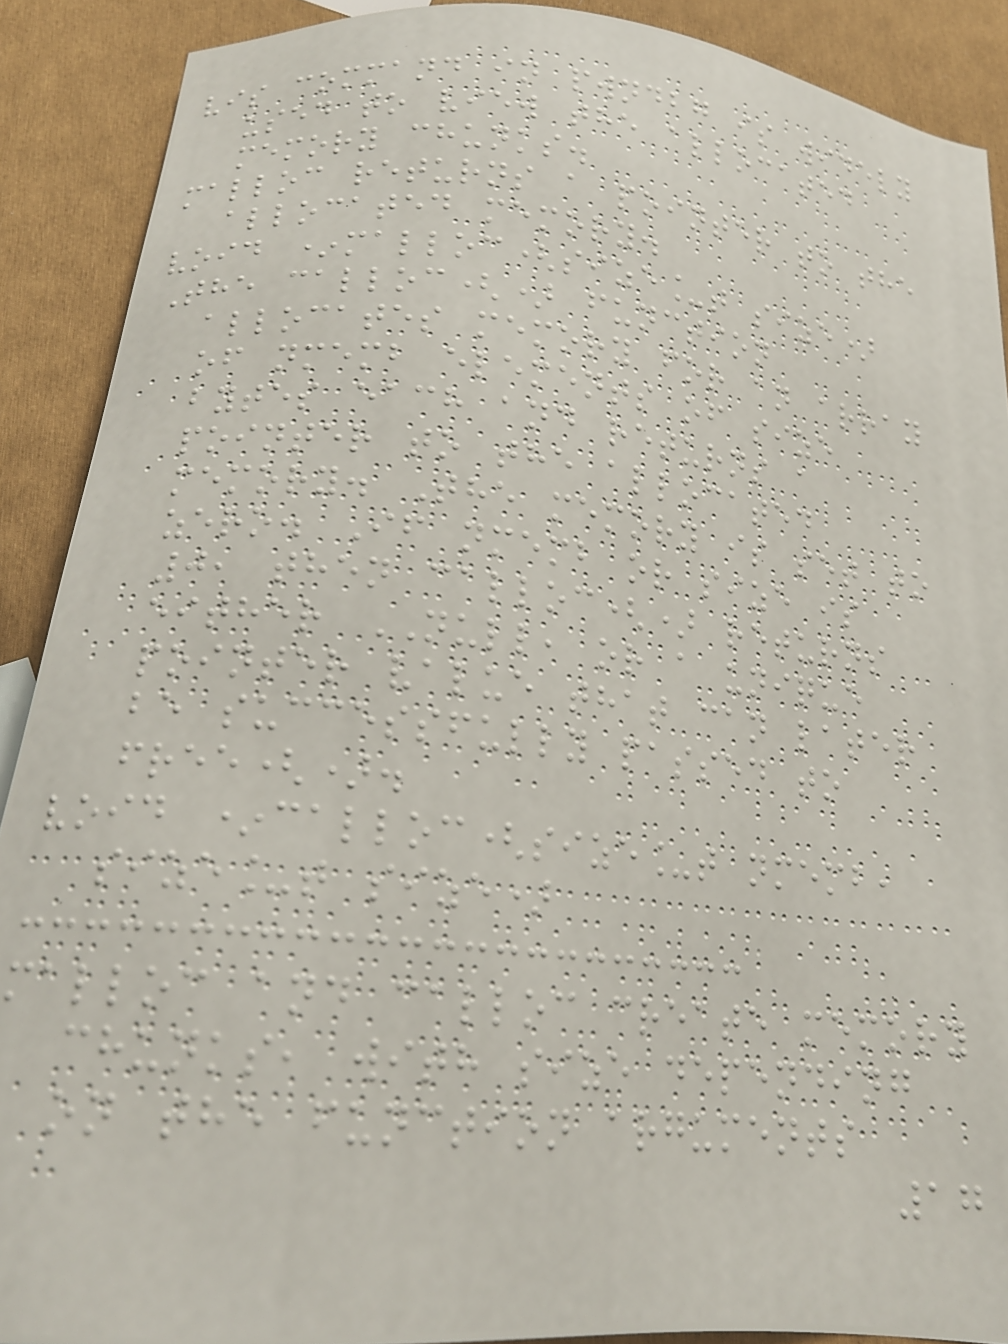vis command in pwndbg is widely
used to view the allocated
memory chunks.
malloc returns a pointer to the
allocated memory.
void *malloc(size_t size)
The calloc() function
allocates memory for an array
of nmemb elements of size
bytes each and returns a
pointer to the allocated
memory. The memory is set to
zero. If nmemb or size is
0, then calloc() returns
either NULL, or a unique
pointer value that can later
be successfully passed to
free().
void *calloc(size_t nmemb,
size_t size)
malloc and calloc create memory
chunks, with size depending
on the function arguments
17
